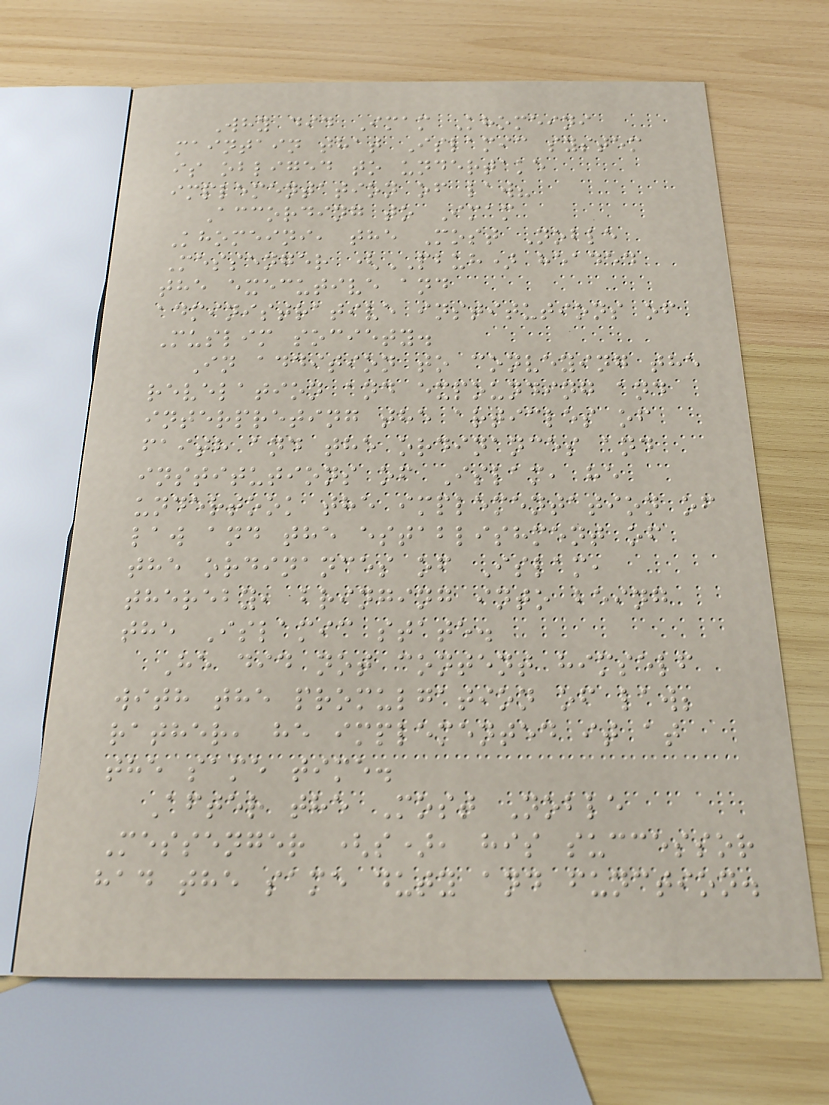Why did Imam Khomeini
maintain that Islamic system
is obliged to undertake
implementation of law?
According to Imam
Khomeini, the Most Noble
Messenger (PBUH) headed
the executive and
administrative institutions of
Muslim society.
In addition to conveying the
revelation and expounding and
interpreting the articles of
faith and the ordinances and
institutions of Islam, he
undertook the implementation of
law and the establishment of
the ordinances of Islam,
thereby, bringing into being
the Islamic state.
He did not content himself
with the promulgation of law;
rather, he implemented it at
the same time.
After the Most Noble
Messenger (s), his successor
had the same duty and function.
